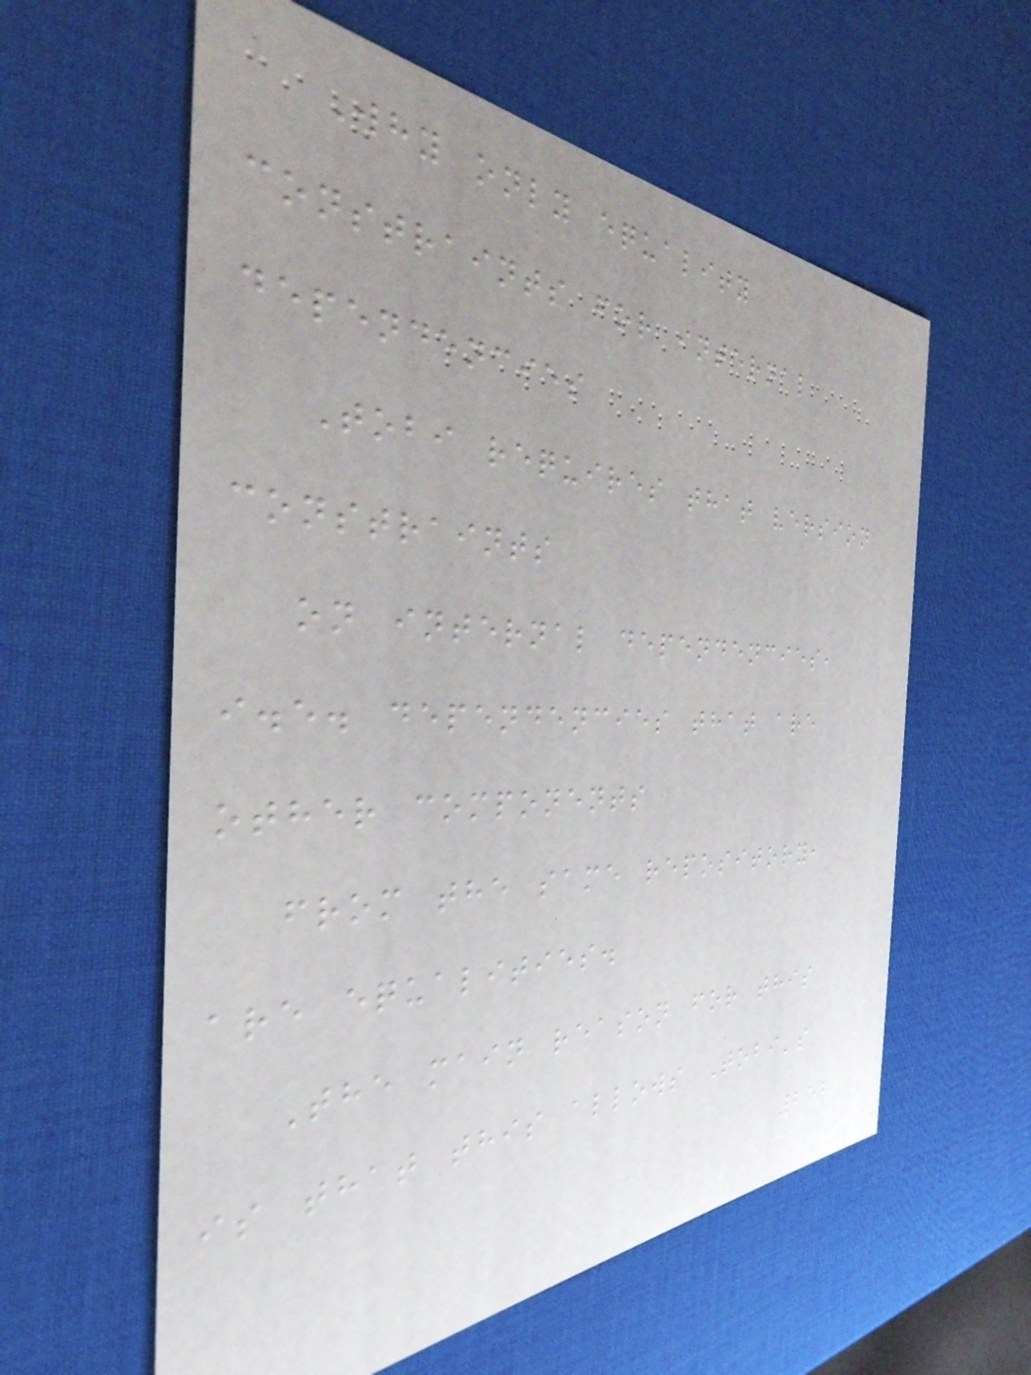Why only equality
constraints for internal
dependencies
Tobi requires that version
constraints
on internal dependencies,
i.e. dependencies that are
other components
from the same repository,
are equalities.
The main reason for this
is that this allows Tobi's
252
